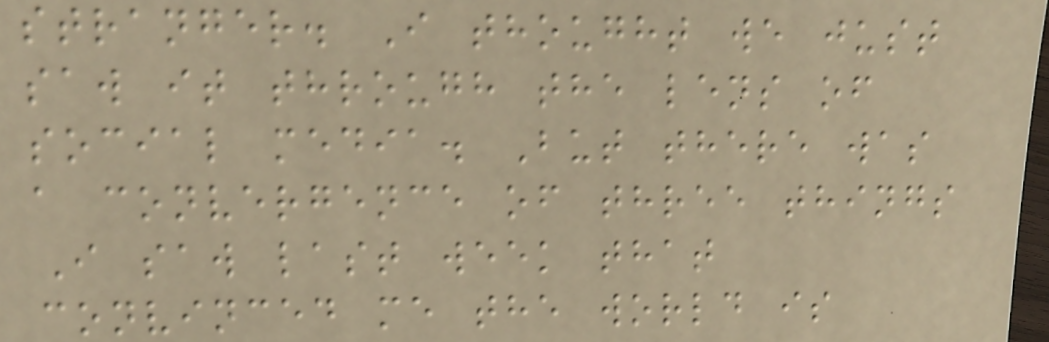stranger. I thought we just
saw it through the lens of
social media. But there was
a convergence of three things
I saw last week that
convinced me the world is
